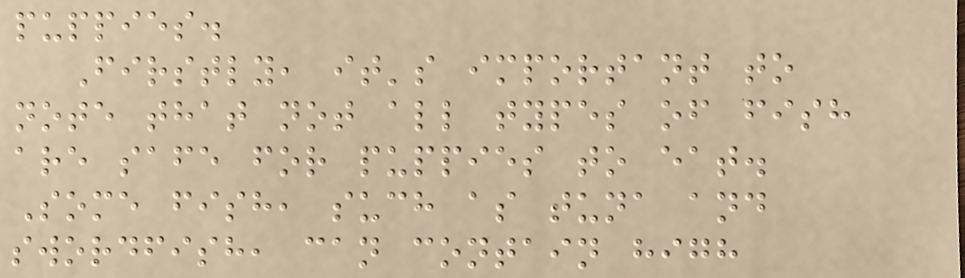puppies.
Firstly, it's important to
note that not all types of fish
are safe for puppies to eat.
Some fish, such as tuna and
swordfish, can contain high
